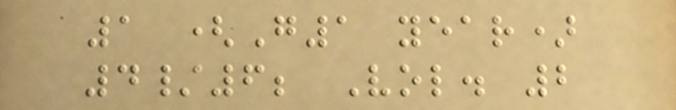1 (G1 year)
4/6; Vol. 2
